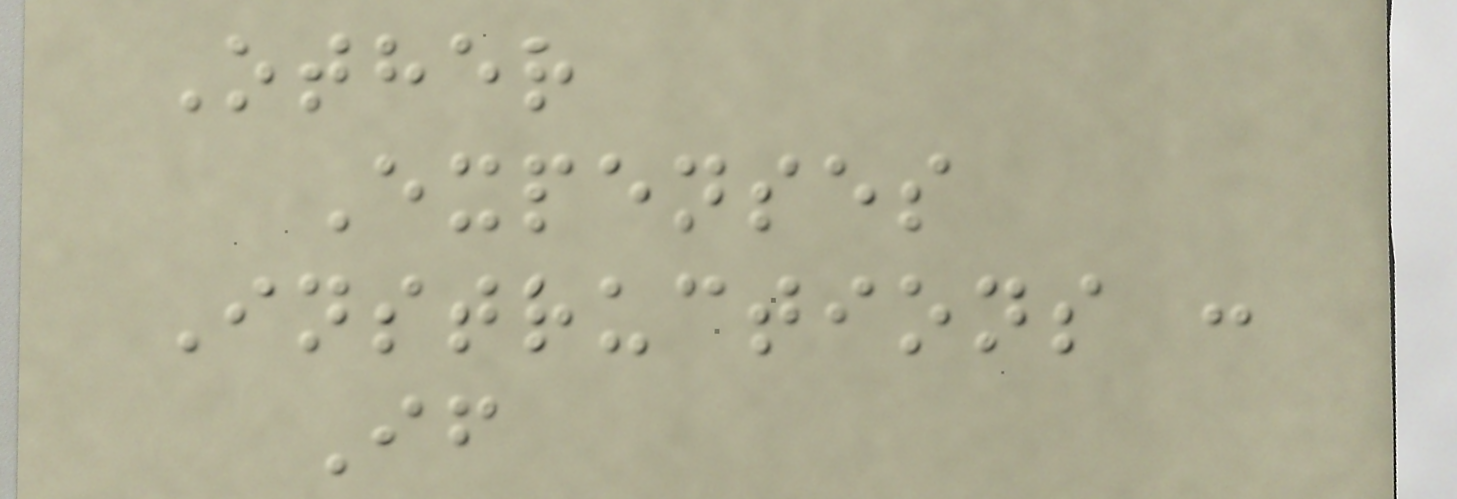Other
Expenses
Instructions :
If
